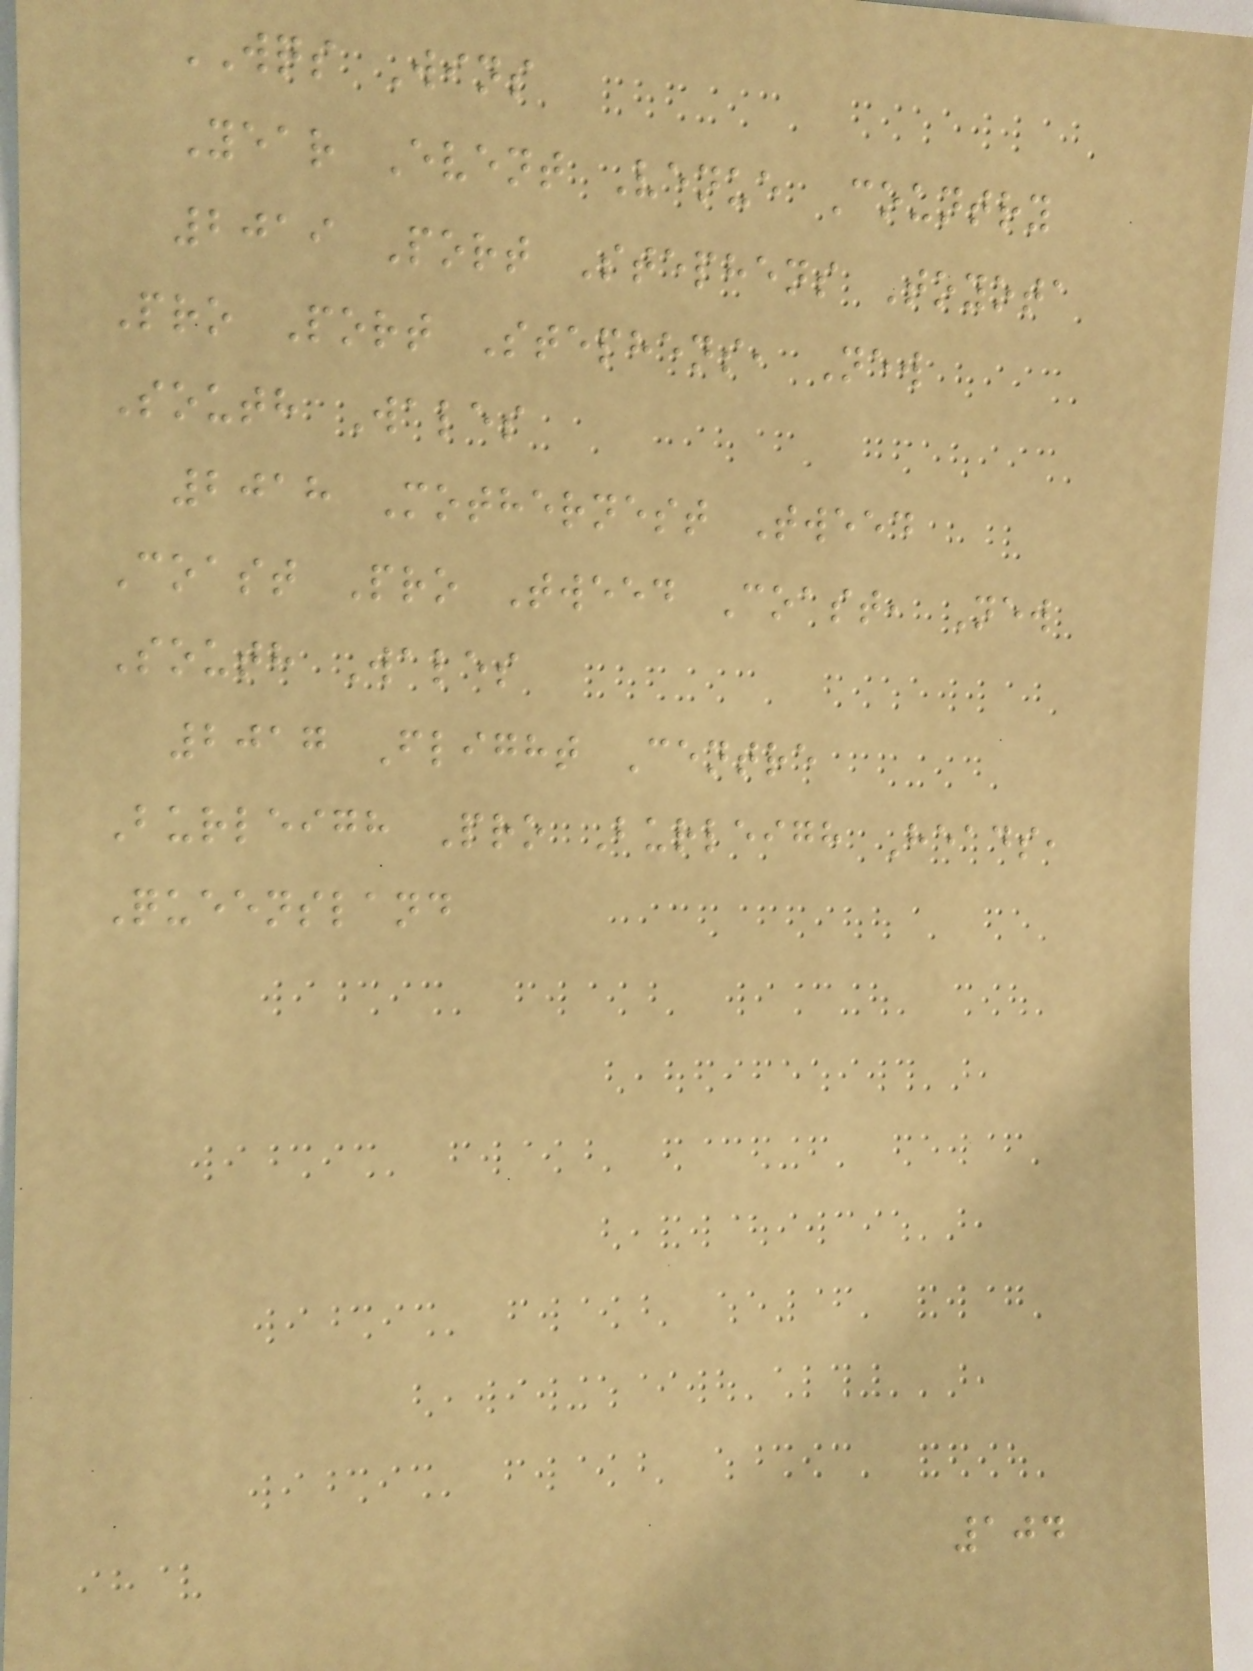WQS Wins
Year Event Venue Country
2019 Port Stephens Toyota
Pro Port Stephens, New
South Wales
2018 Mothernest Tweed
Coast Pro Tweed Coast, New
South Wales
2017 Flight Centre
Burleigh Pro Burleigh Heads,
Queensland
104
